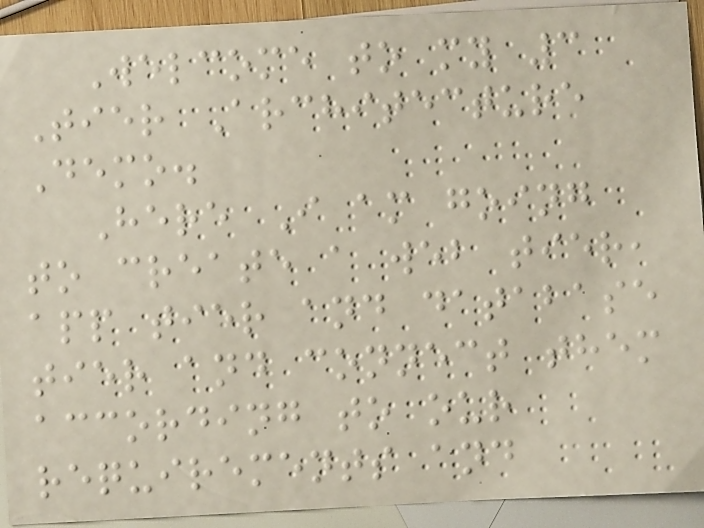Welcome to my 3
Tier Architecture
Demo.
Here I am going
to create a web tier,
app tier and database
tier and connect them
according to our
requirements and
